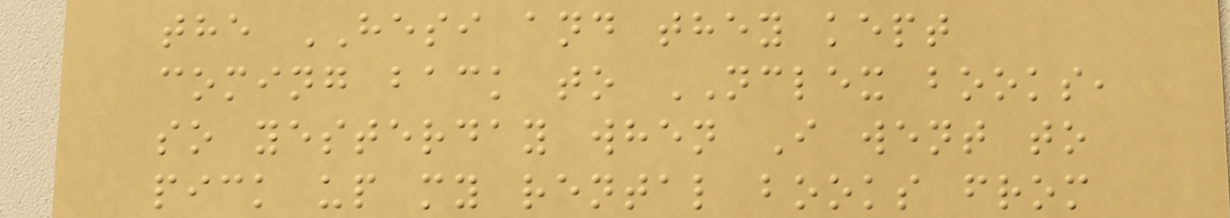the HESI and they kept
coming back to NCLEX books,
so yesterday when I went to
pick up my rental books from
